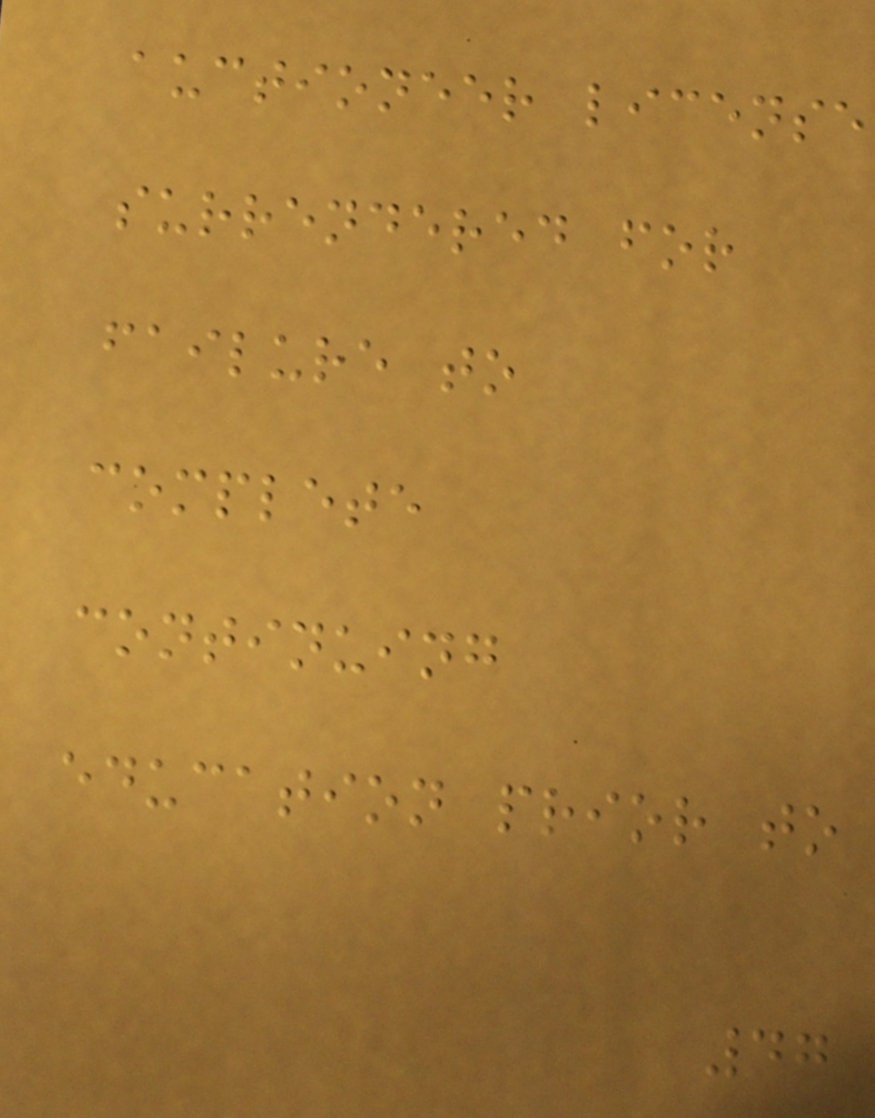auctioneer license
surrendered for
failure to
complete
continuing
education prior to
47
